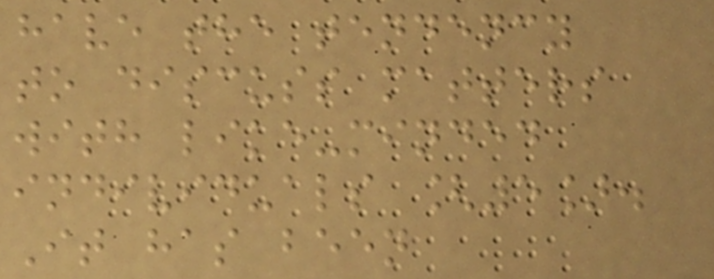have the tendency
to discuss matters
with like-minded
individuals [5].
It has been
